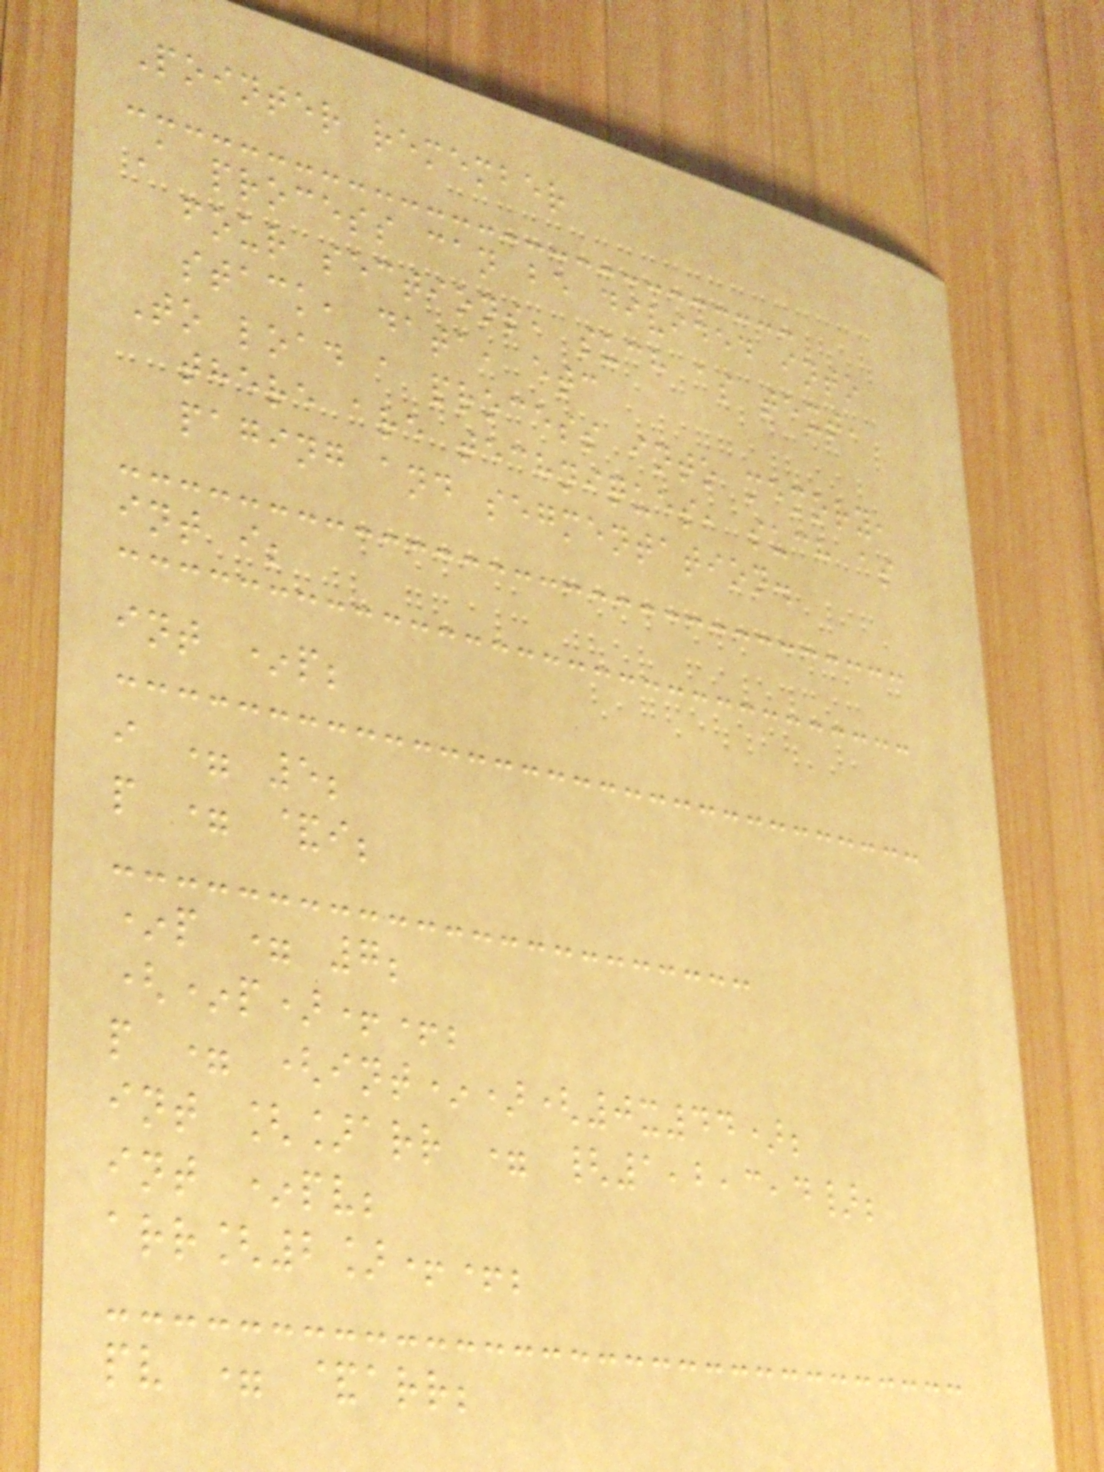Pointer remember
A process can be divided into
four sections, such as text,
stack, data, etc
To load a process into memory,
there are techniques, such as
paging and segmentation.
int i;
int *p;
i = 5;
p = &i;
*p = 7;
(*p)++;
p = (int*)(0x44);
int []arr = {1,2,3,4};
int *pv;
arr[2]++;
pv = &arr;
